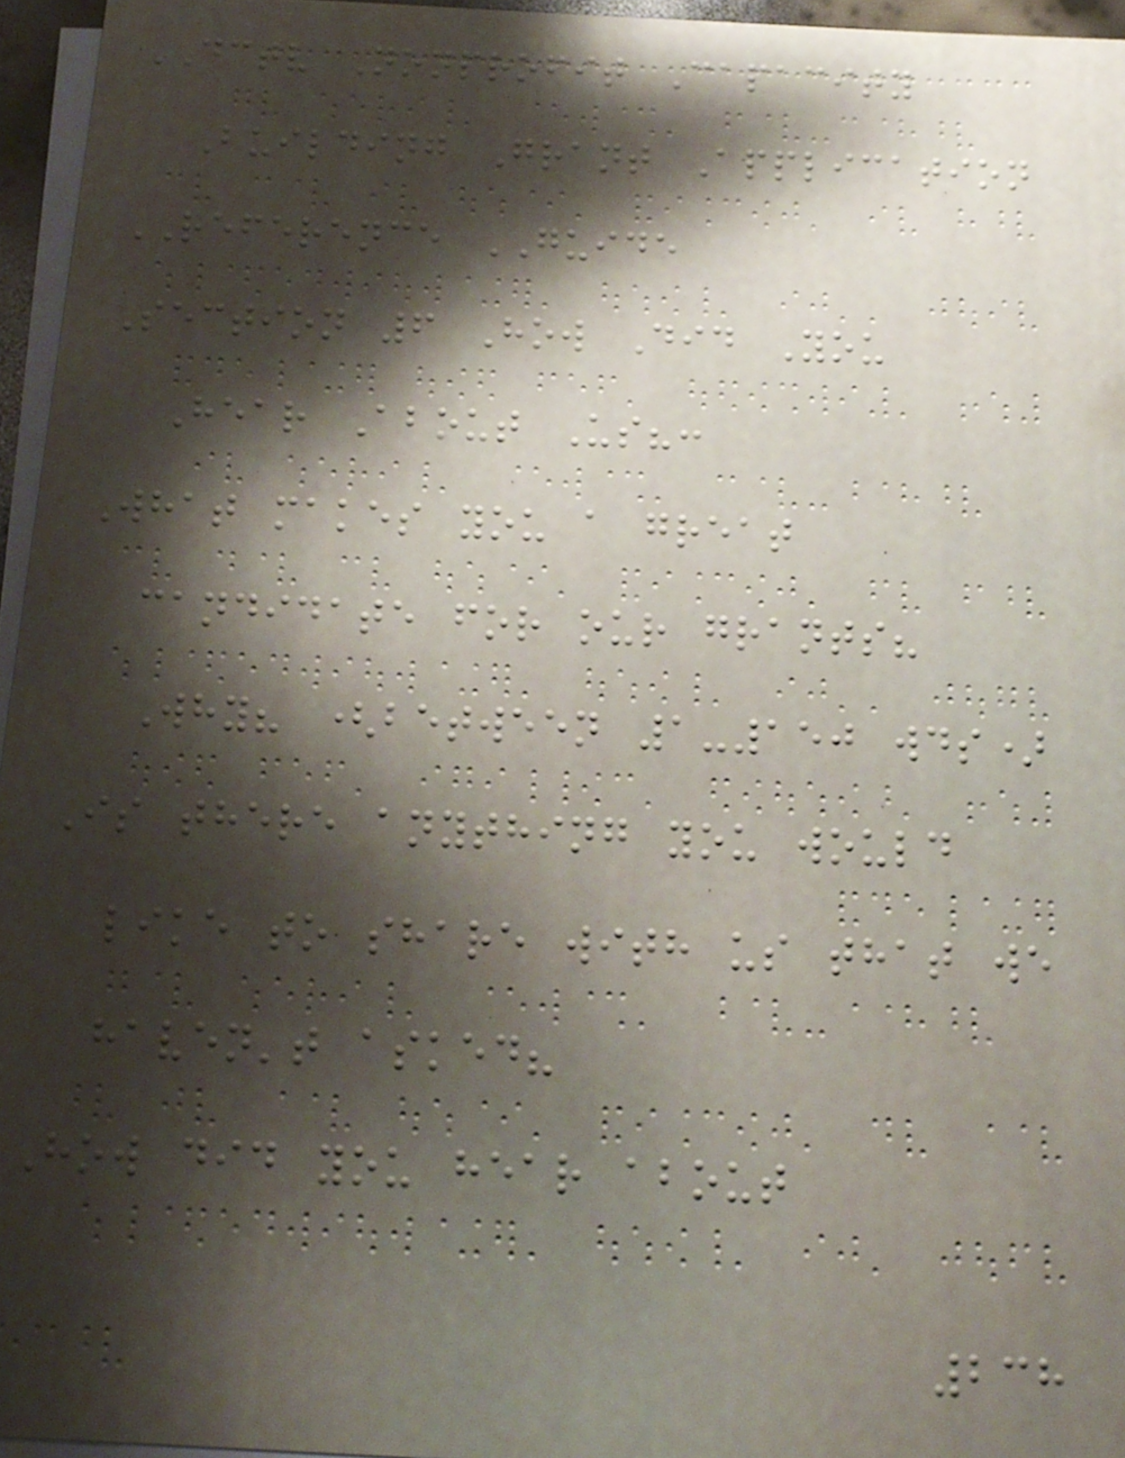DCTV Nonprofit Capacity
Building Grant Application
REFERENCE GUIDE
Section 6 How Did You
Hear About Us?:
What makes you a great
candidate for our grants?
Why? (between 1-150 wds)
Is there anything you would
like to share with us that we
haven't asked?
How did you hear about
238
